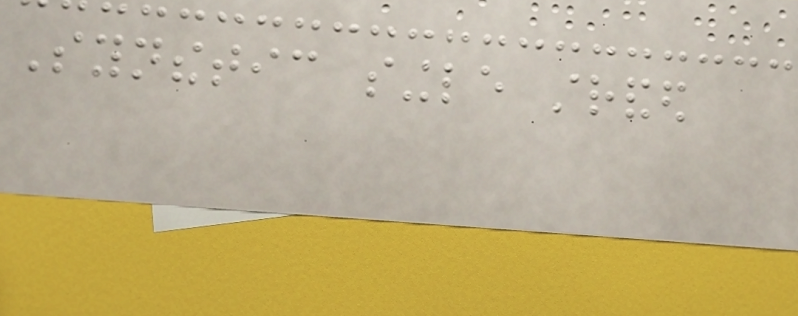Synthetic single stranded
